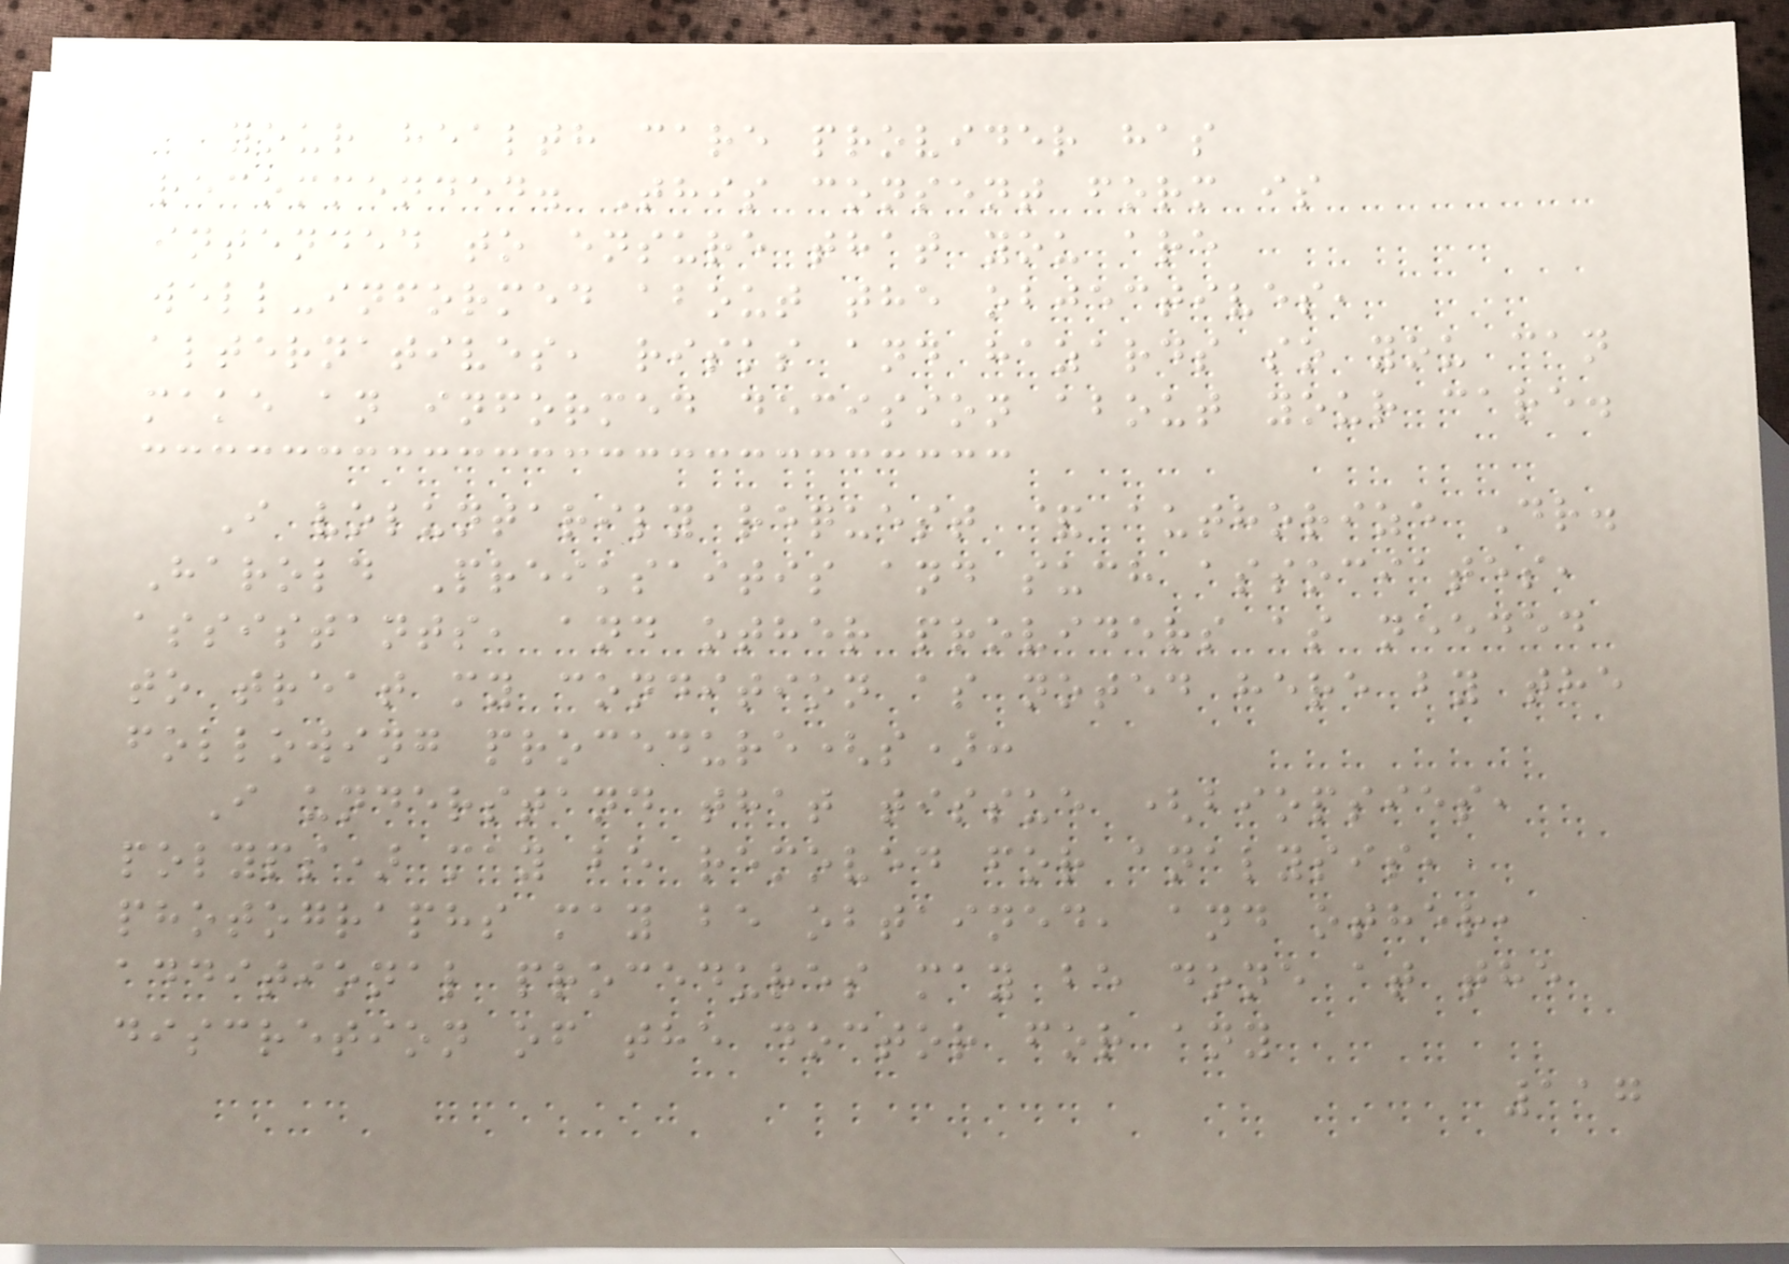your health care provider has
recommended. This consent form is
intended to ensure that you are
well-informed about the objectives,
alternatives, risks and hazards so you can
make an informed decision about your care.
I voluntarily request & authorize Dr.
Harold Preiksaitis and such associates,
assistants, and other providers as needed
to treat my condition as noted here by the
following procedure(s):
I understand that tissue (biopsies,
polyps) may be removed for analysis,
photographs may be obtained, and other,
additional procedures may be done at the
discretion of the doctor for any
117
